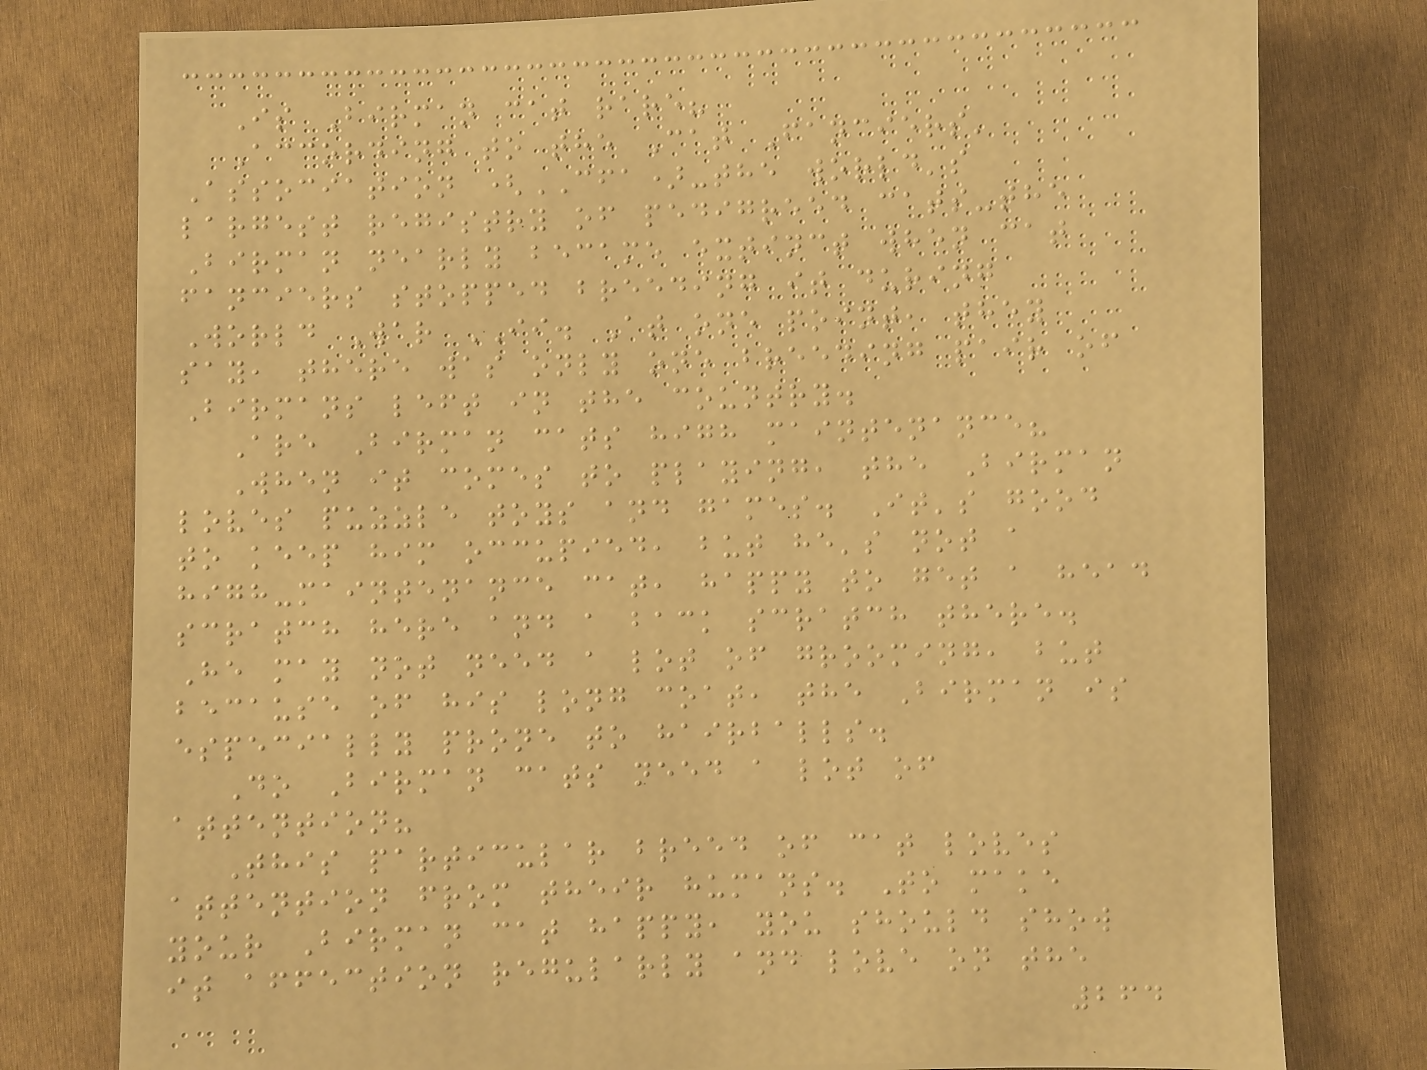Is Birman cat rare?
According to the Cat Fanciers'
Association (CFA)-the world's
largest registry of pedigreed cats-the
Birman nearly became extinct when cat
fanciers stopped breeding it during
World War II. At one point, they
say, there was only one breeding pair of
Birmans left in the country.
Are Birman cats high maintenance?
When it comes to playing, the Birman
loves puzzle toys and games. It's good
to keep him occupied, but he's not a
high-maintenance cat, happy to get a head
scratch here and a back scratch there.
He may not need a lot of grooming, but
because of his long coat, the Birman is
especially prone to hairballs.
Do Birman cats need a lot of
attention?
This particular breed of cat loves
attention from their humans. To make
your Birman cat happy, you should show
it affection regularly and love on the
264
